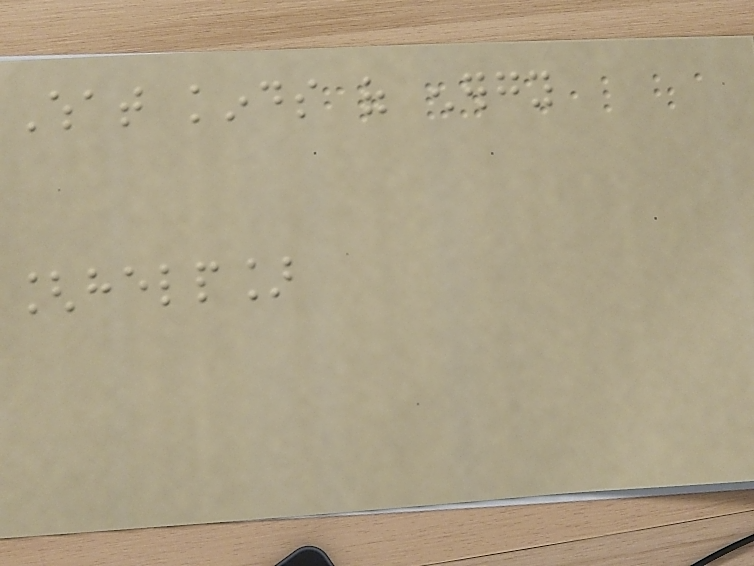What kinds of energy
[help]
